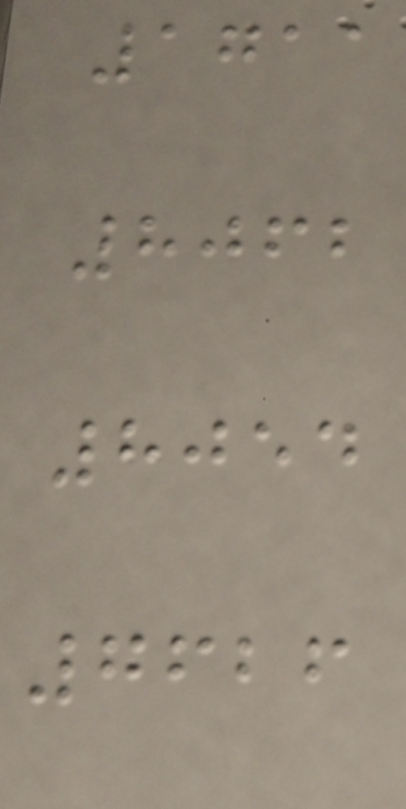1711
8062
8054
7626
